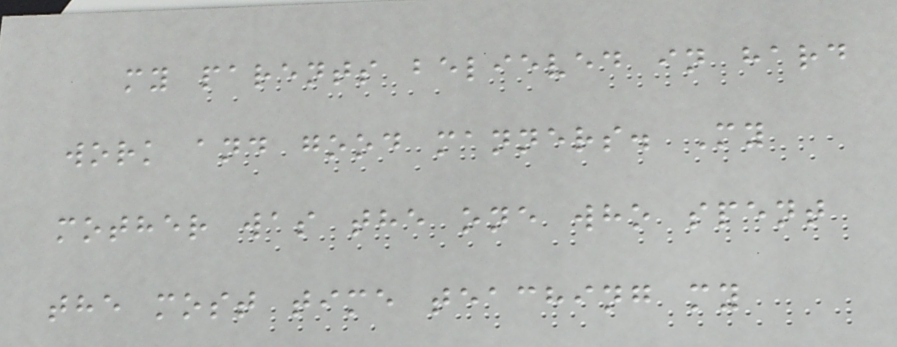my parents believed in hard
work and good manners. My
mother was the one who spent
the most time teaching my
